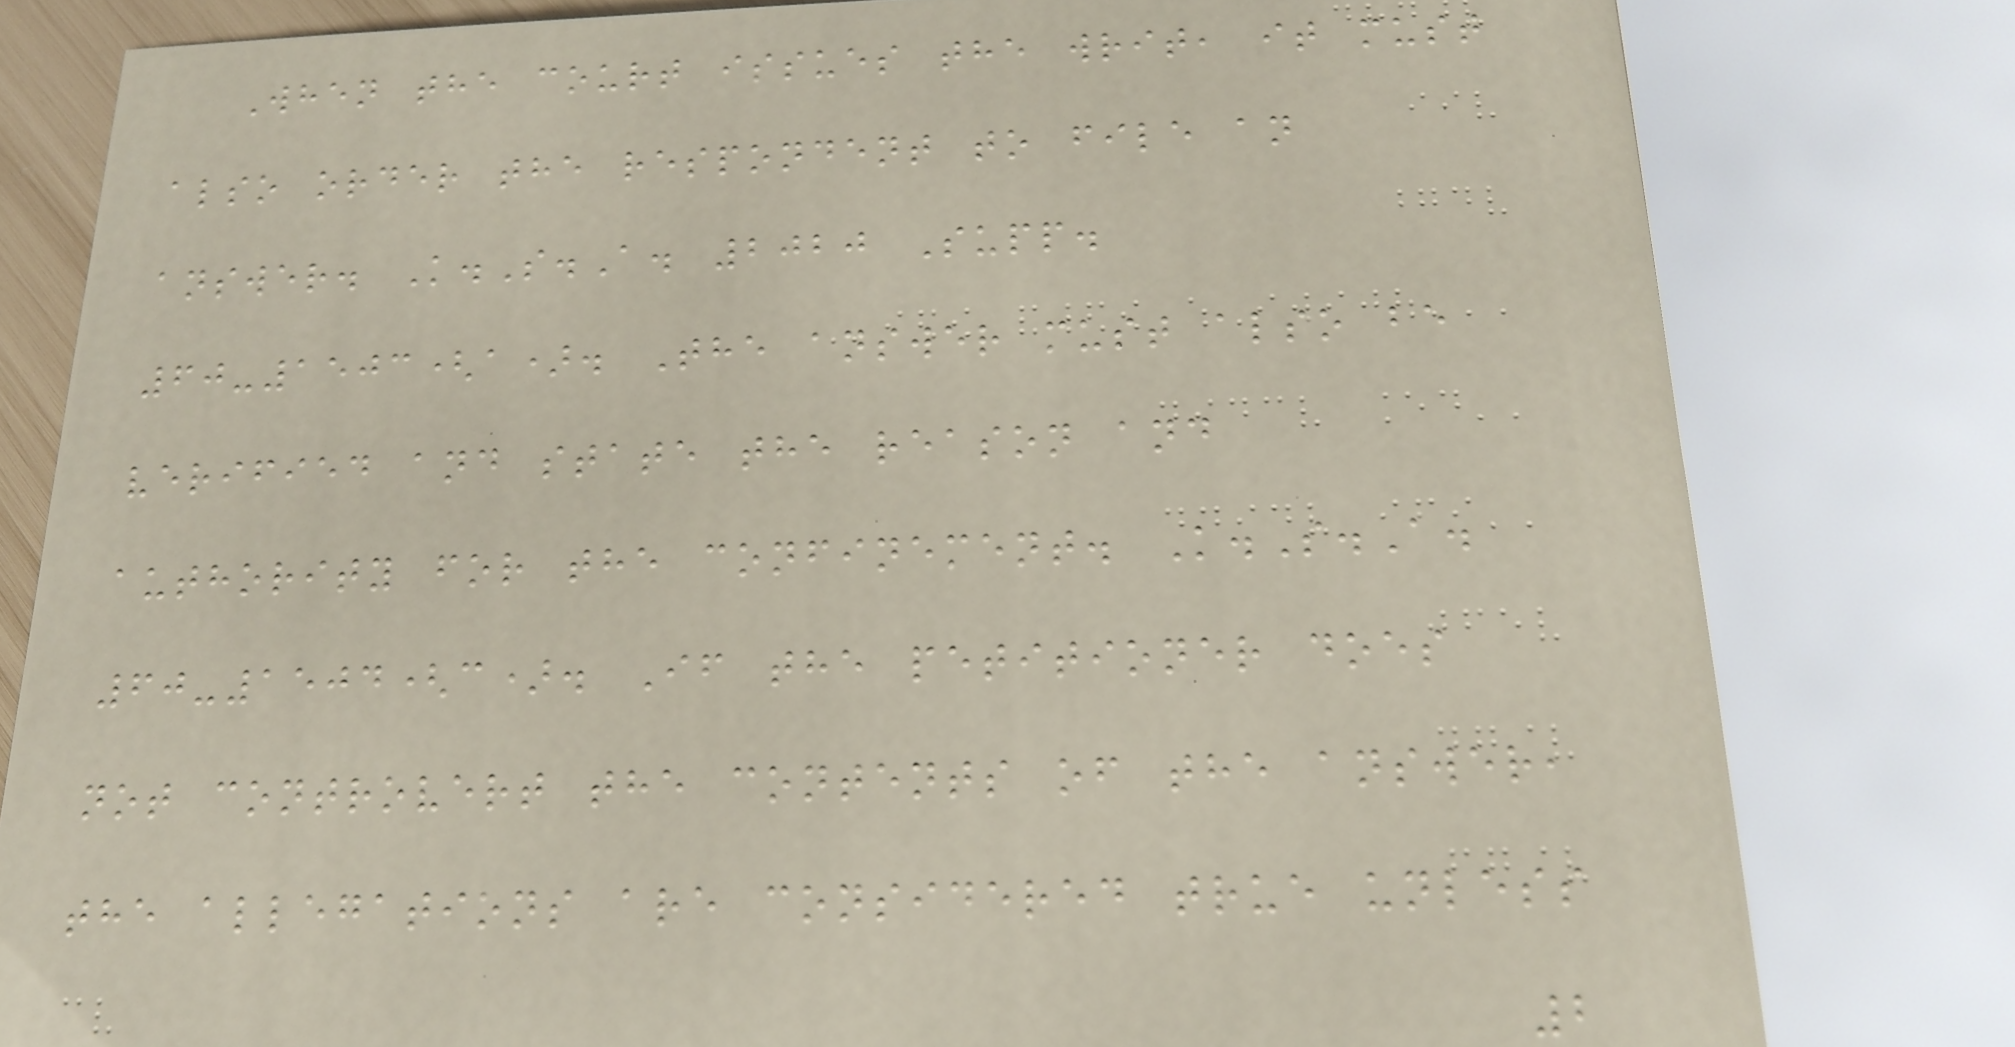When the court issues the writ, it must
also order the respondent to file an
answer. K.S.A. 2020 Supp.
60-1503(a). The answer must also be
verified and state the reason and
authority for the confinement. K.S.A.
60-1504(c). If the petitioner does
not controvert the contents of the answer,
the allegations are considered true unless
2
